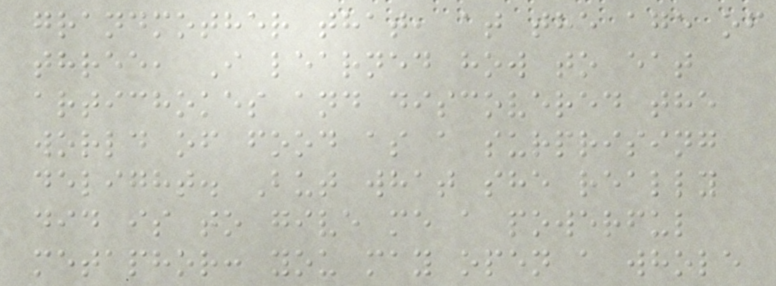grandmother that, at the age of
three, I learned how to eat
artichokes and discovered the
world of food as a surprising
delight. But what she really
did is to give me a powerful
metaphor: you may open a whole
